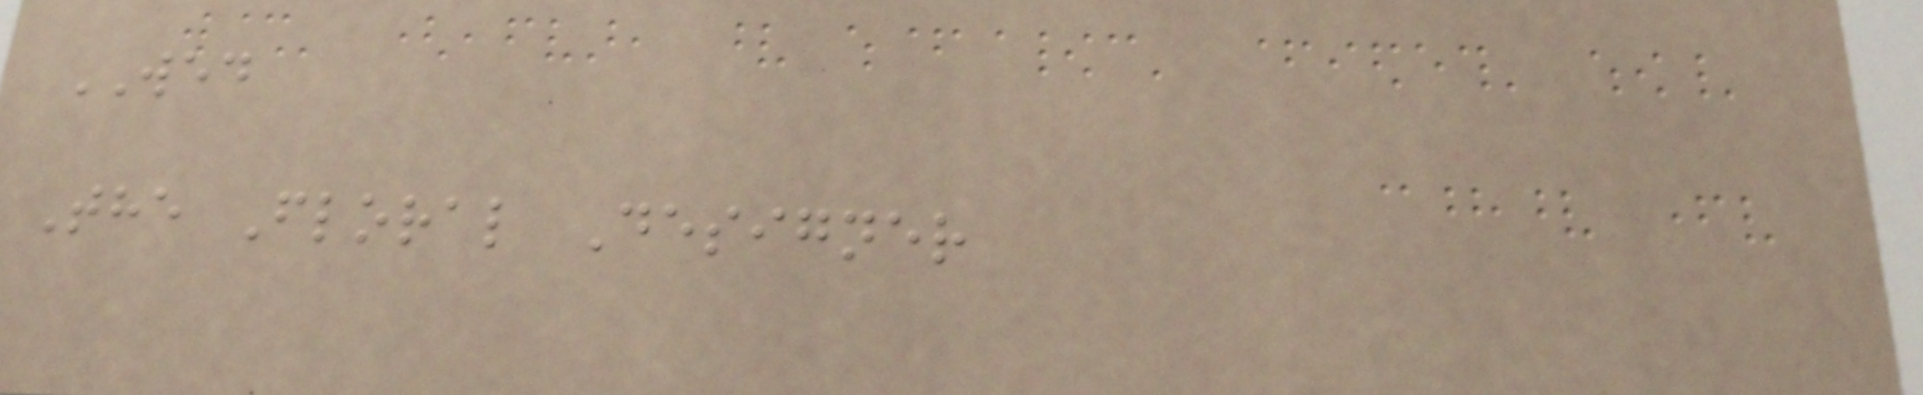WED
The Floral Designer
